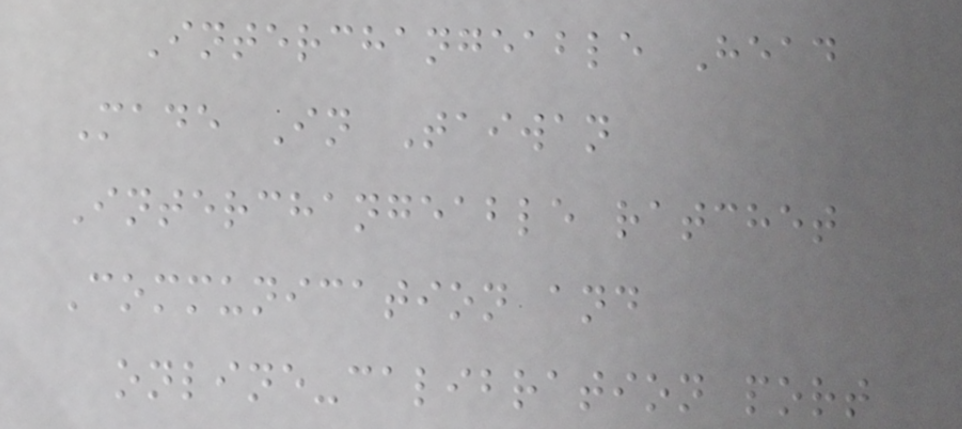Interchangeable Head
Made In Taiwan
Interchangeable ratchet
Communication and
online-calibration port
